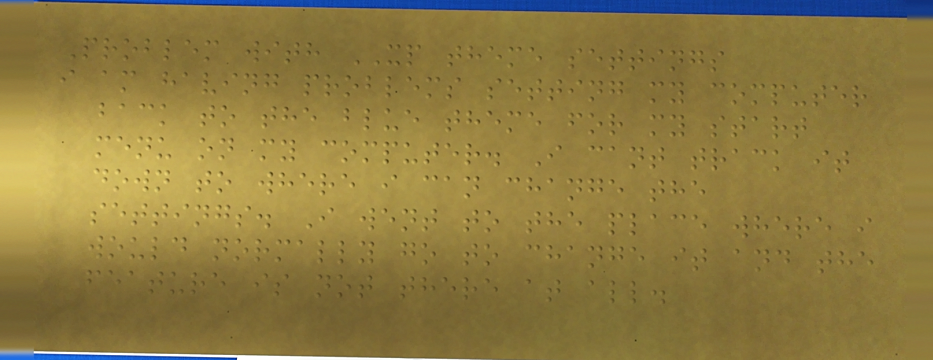Problem with XP theme settings
i am having problems setting my computer
back to the blue theme for my start
menu on my computer. I cant track it
down to where i can change the
settings. I went to the place where i
would normally go to change it and the
feature is not there at all.
